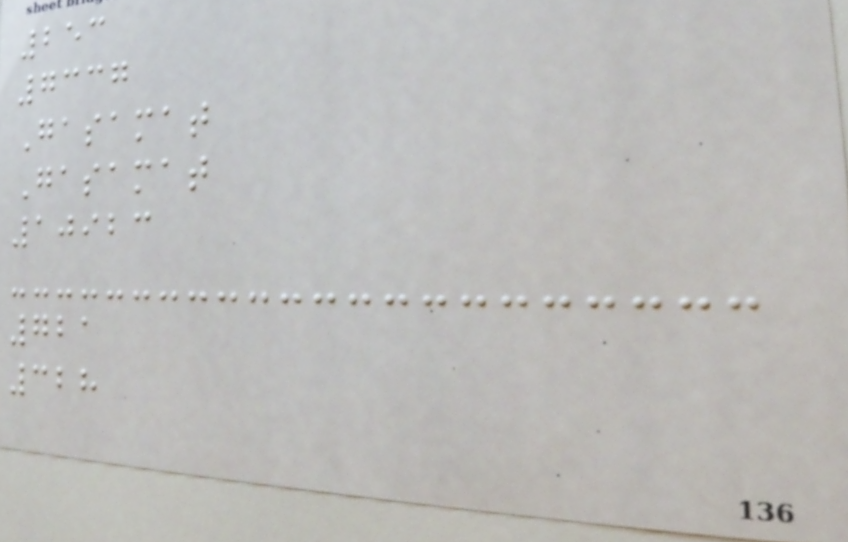253
7337
Gasamat
Gasamat
10923
721
328
